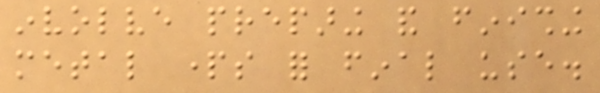involve preparing and finishing
metal parts for final use.
